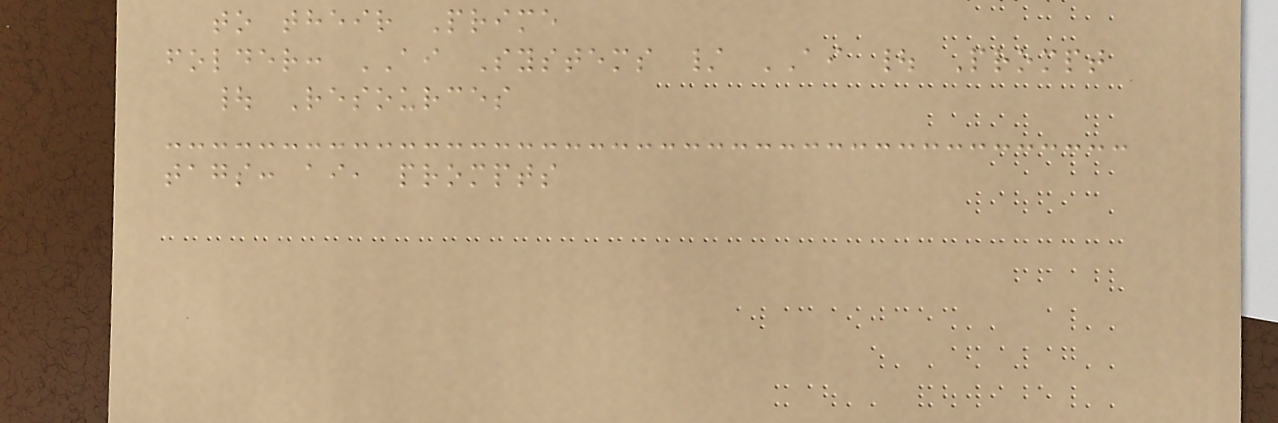to their Prime
folder: AI Systems / AI | Prompt
| Resources
tags: ai, prompts
